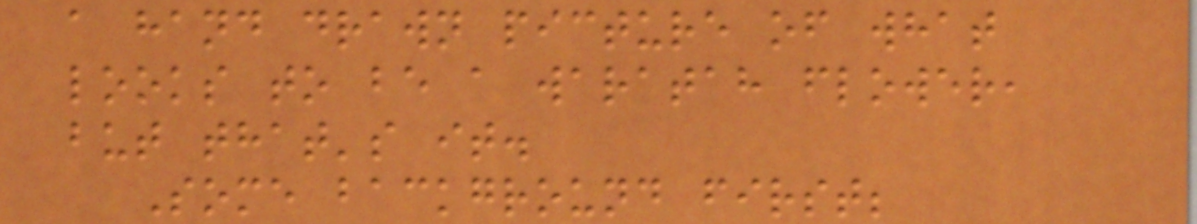a hand drawn picture of what
looks to be a waratah flower,
but that's it.
Some background first;
